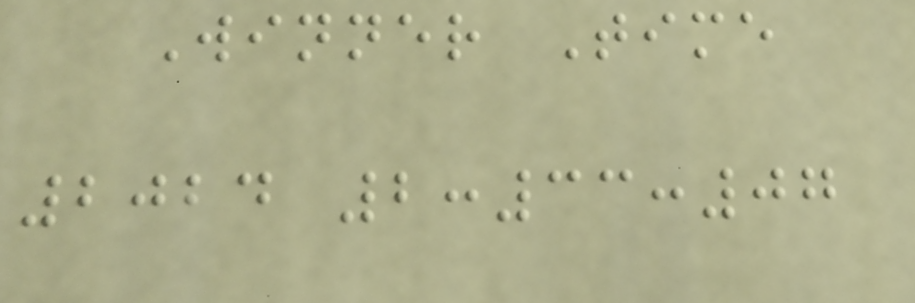Winner Time
2024 2:33:07
